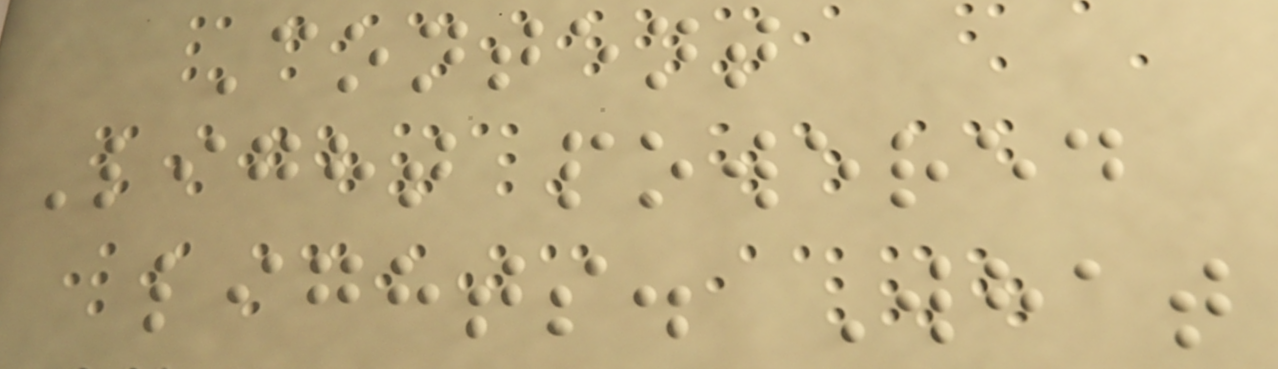Content
Light powered
lights. What
